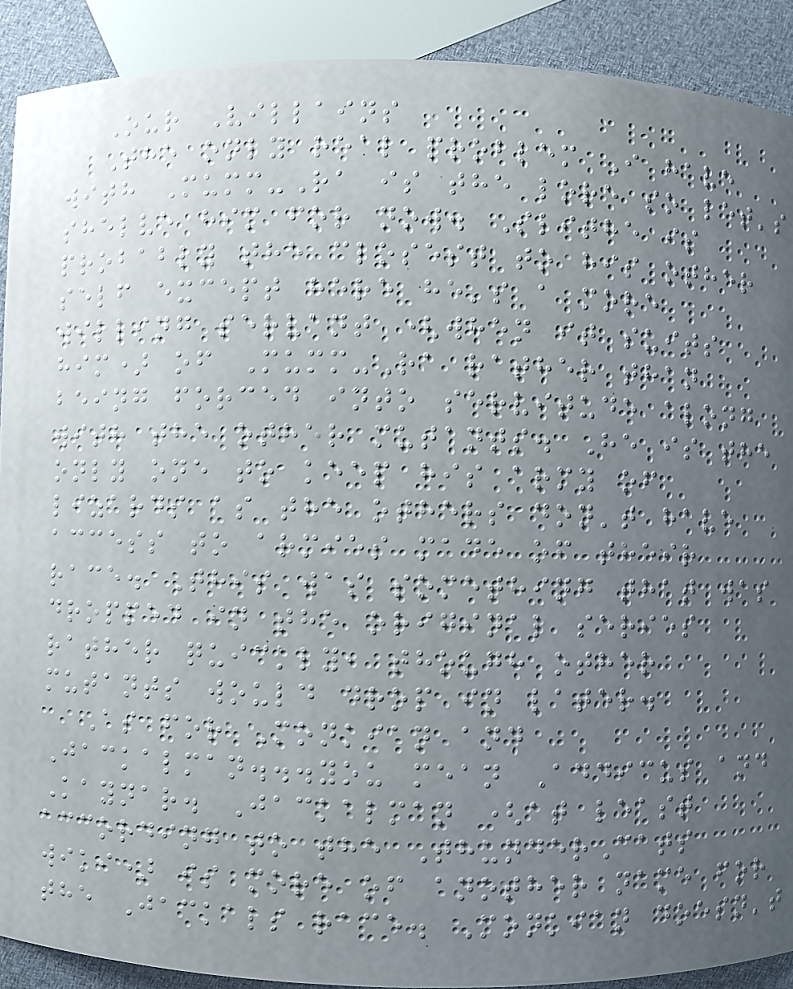Our Villains
The only real problem I have
with Mumm-Ra is the lore so let's
shelve him for now. Slithe is
probably the closest to his other
self except here he's a more
willing servant (when it suits
him) of Mumm-Ra rather than
being forced into servitude along
with the other mutants. He is the
only one to keep his army of
lizards as the others don't have
access to armies made of their
race. This was something that was
dropped in the original series
rather quickly, though other
mutants would drop in later.
As for Monkian and
Jackalman...you mean Addicus and
Kaynar. Jackalman (at least
according to the ThunderCats
wiki) is more of another name for
the Jackals race. Monkian doesn't
